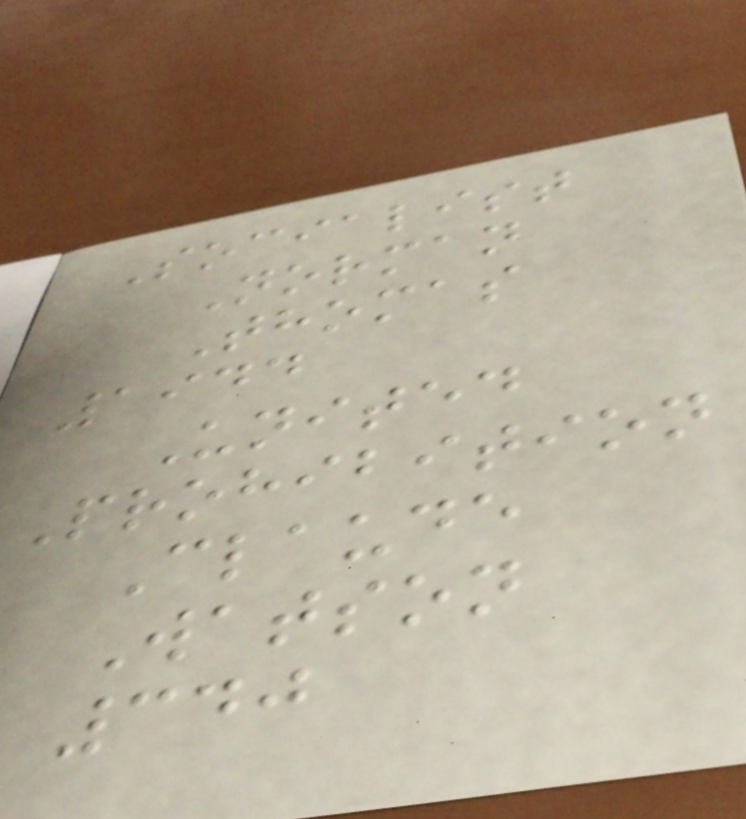Socialist
Norman
Thomas
1944
United
Prohibition
Claude
Watson
340
